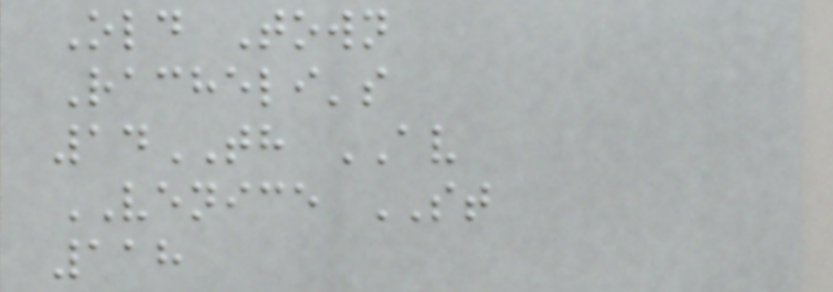Old Town
Racheli's
14TH AV
VENICE ST
118
